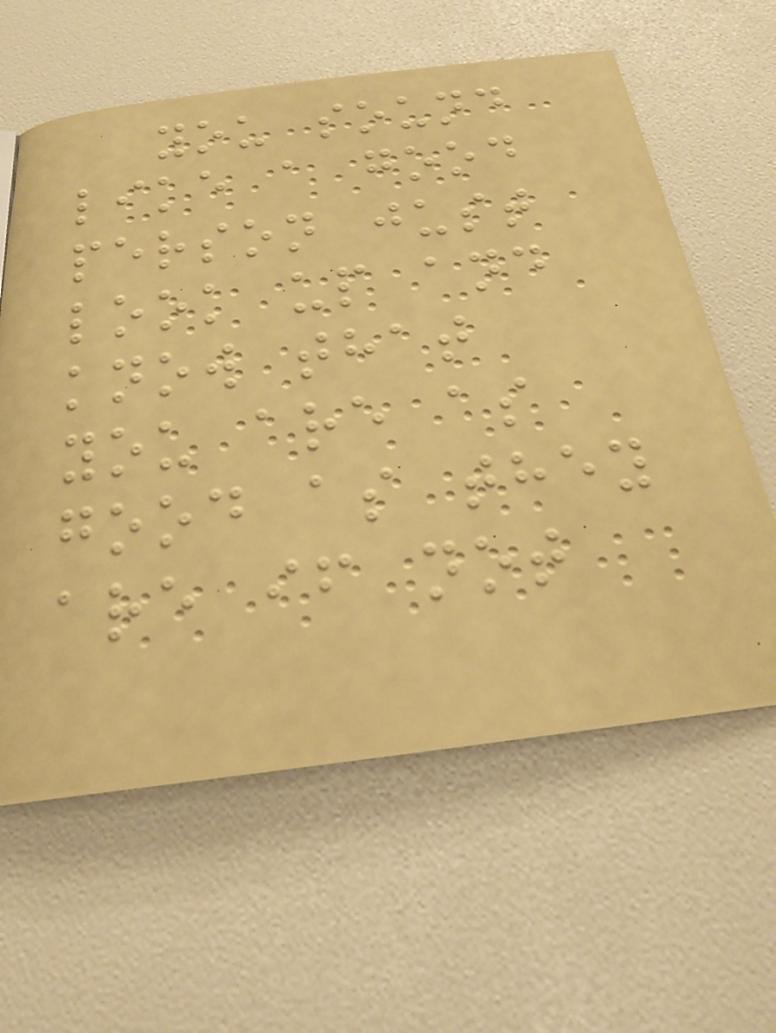you sound
like a good
person just
look up and
know that
you are as
good as they
are if not
